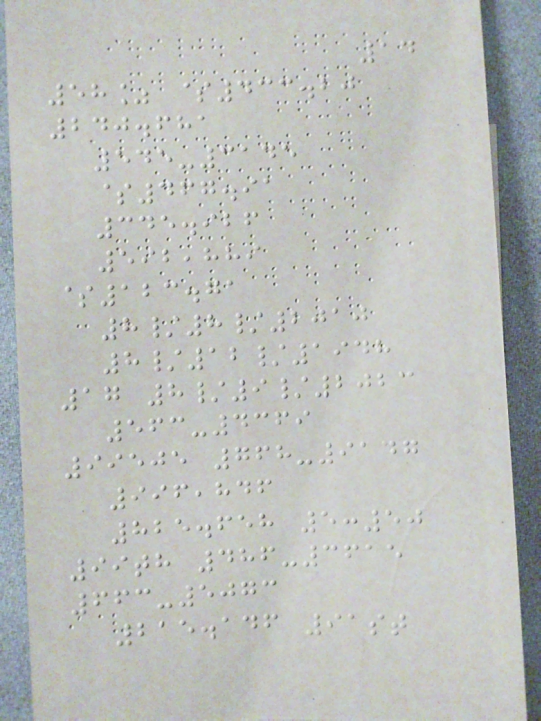14
58% $433.20
240.681
545-3145
$467.91
345.926
592,889
$123.71
8/8/2010
8/12/1948
17 8/9/2023
563-4369
99505 768-9147
996,846
825.658 5:50
99th 486-3615
663-5073
215.146 91st
